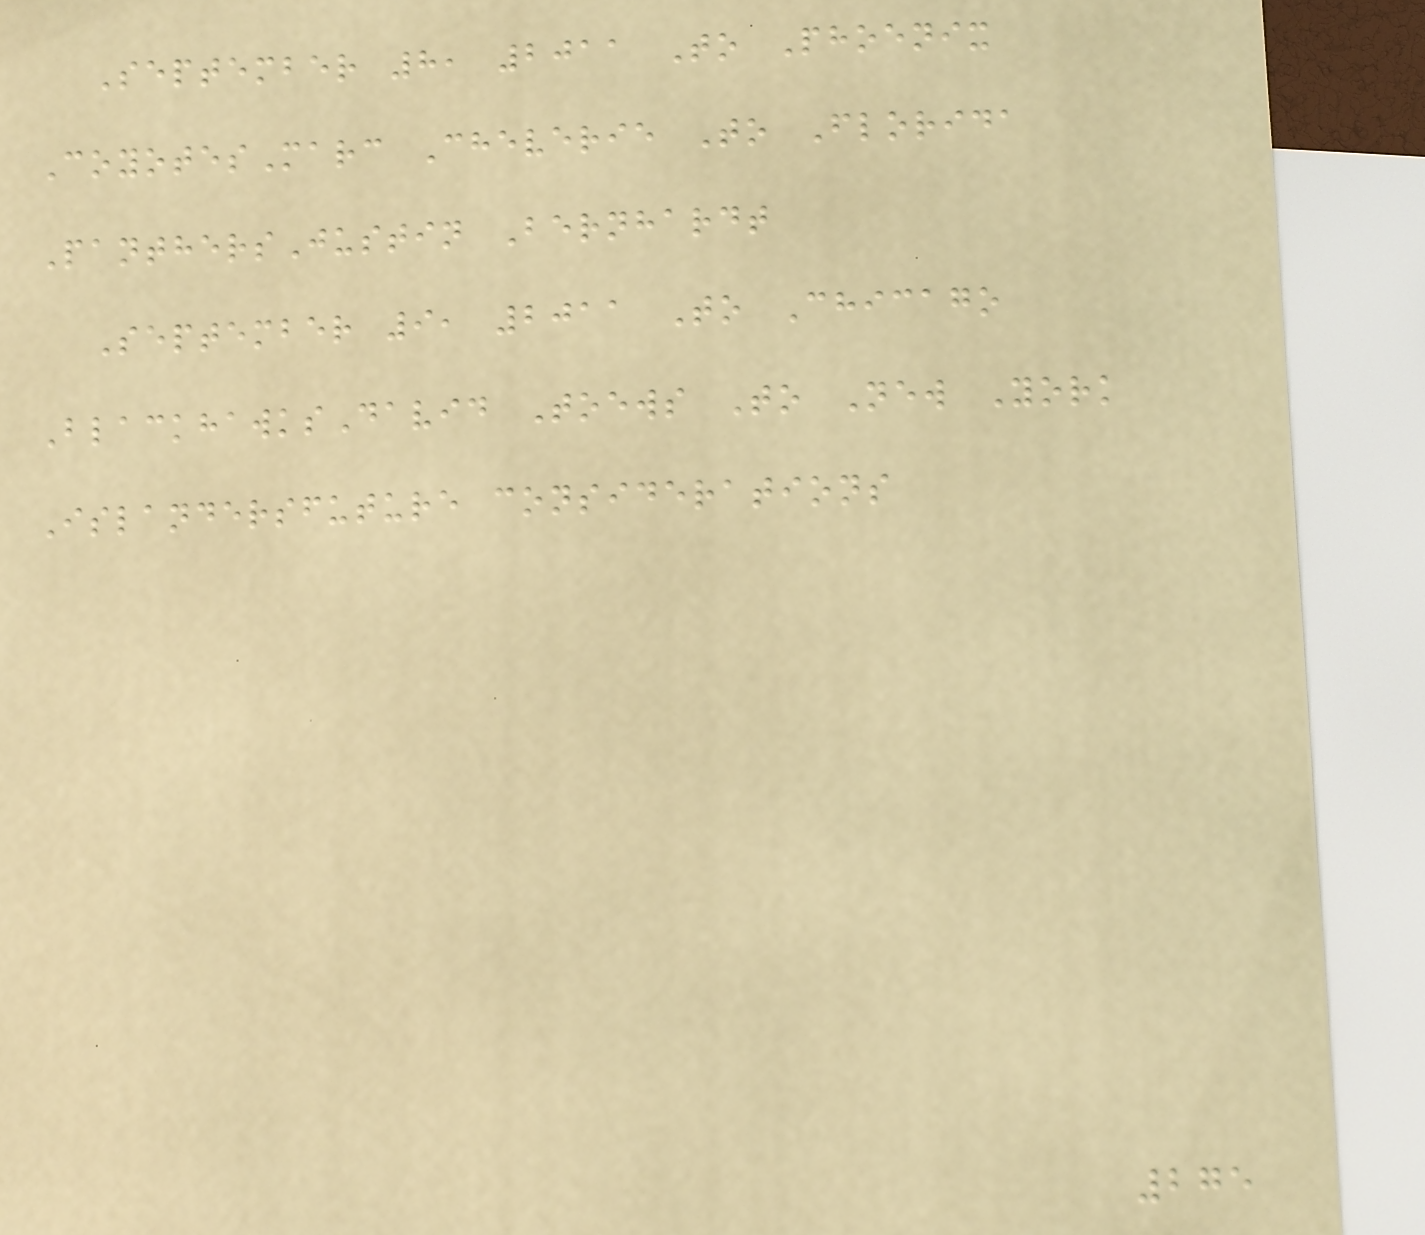September 8, 2011 To Phoenix
CoyotesMarc Cheverie To Florida
PanthersJustin Bernhardt
September 9, 2011 To Chicago
BlackhawksDavid Toews To New York
Islandersfuture considerations
275
